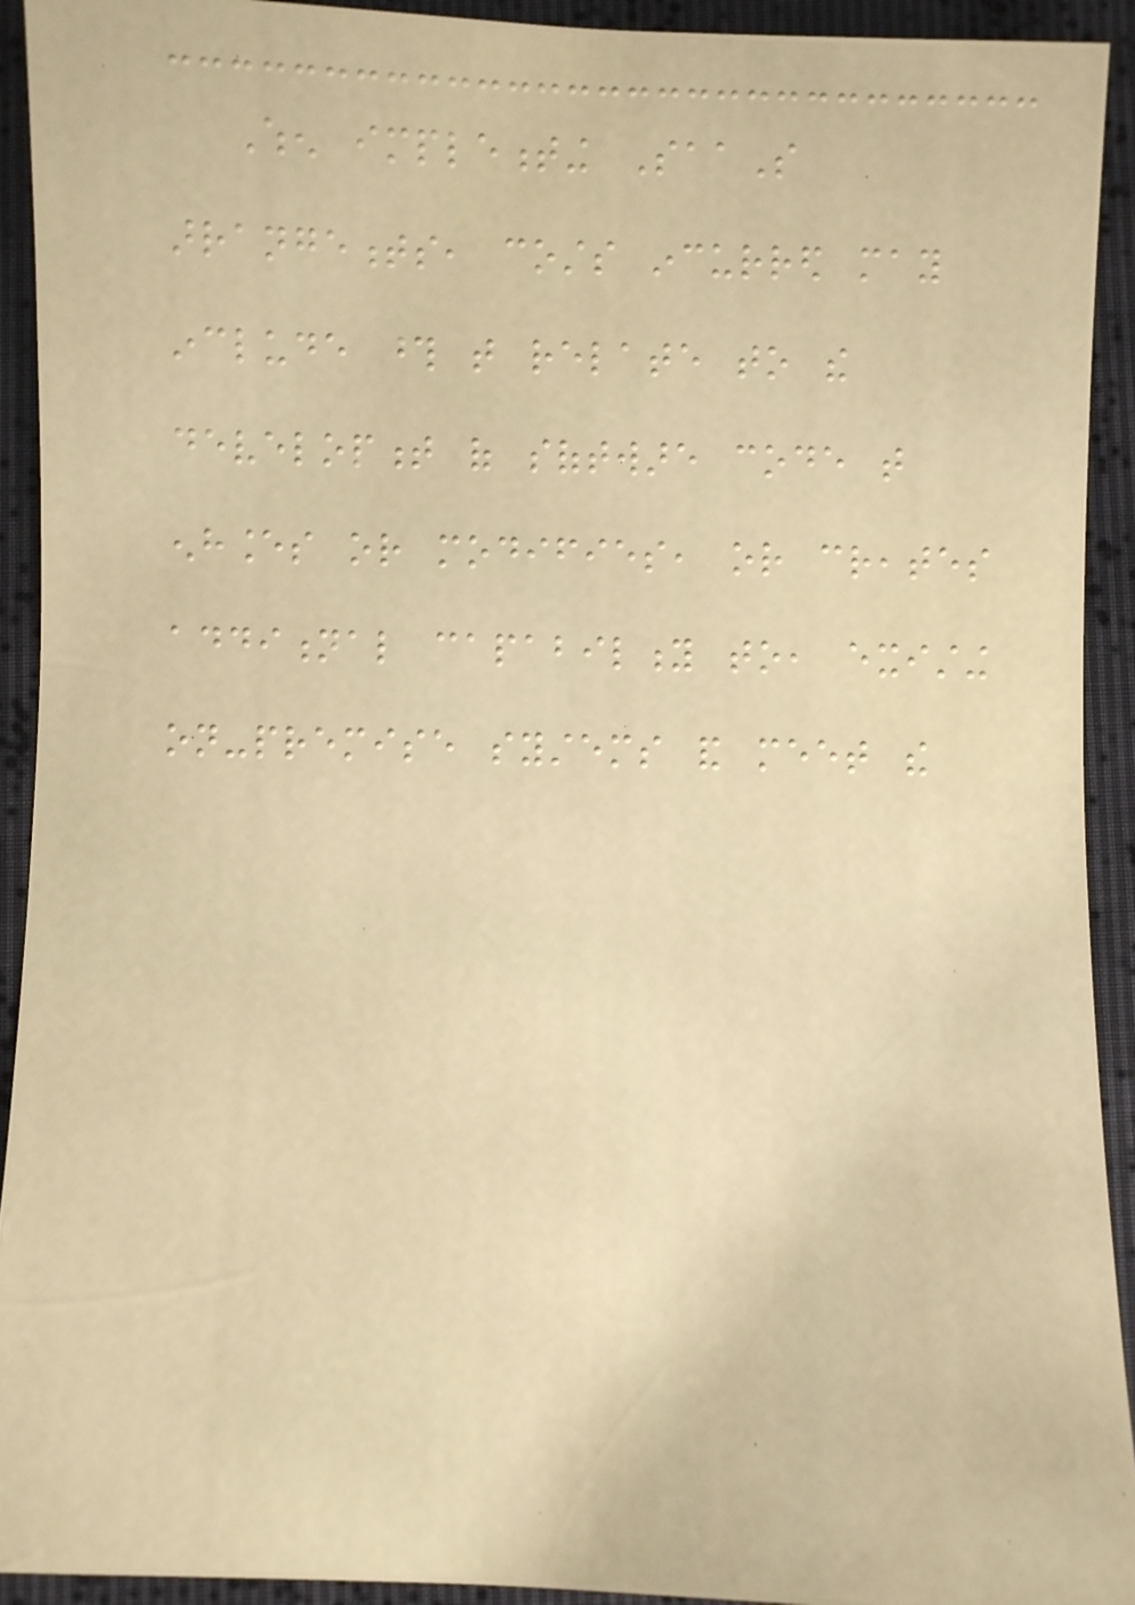When implementing SaaS
arrangements, costs incurred may
include those that relate to the
development of software code that
enhances or modifies, or creates
additional capability to, existing
on-premise systems and meet the
